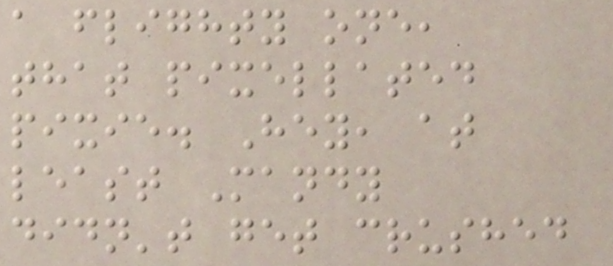a flighty one,
that pixellated
pixie. Hey, at
least Mandy
didn't get crushed
